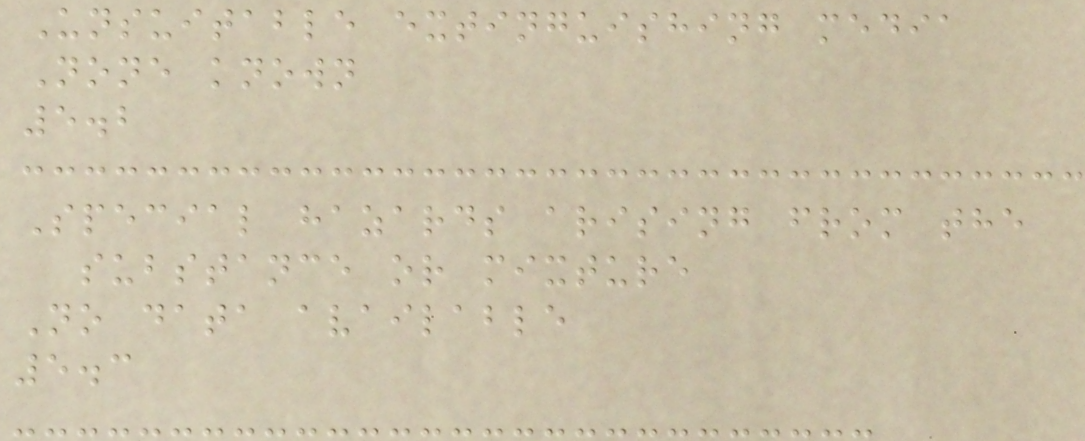Unsuitable extinguishing media
None known
5.2
Special hazards arising from the
substance or mixture
No data available
5.3
